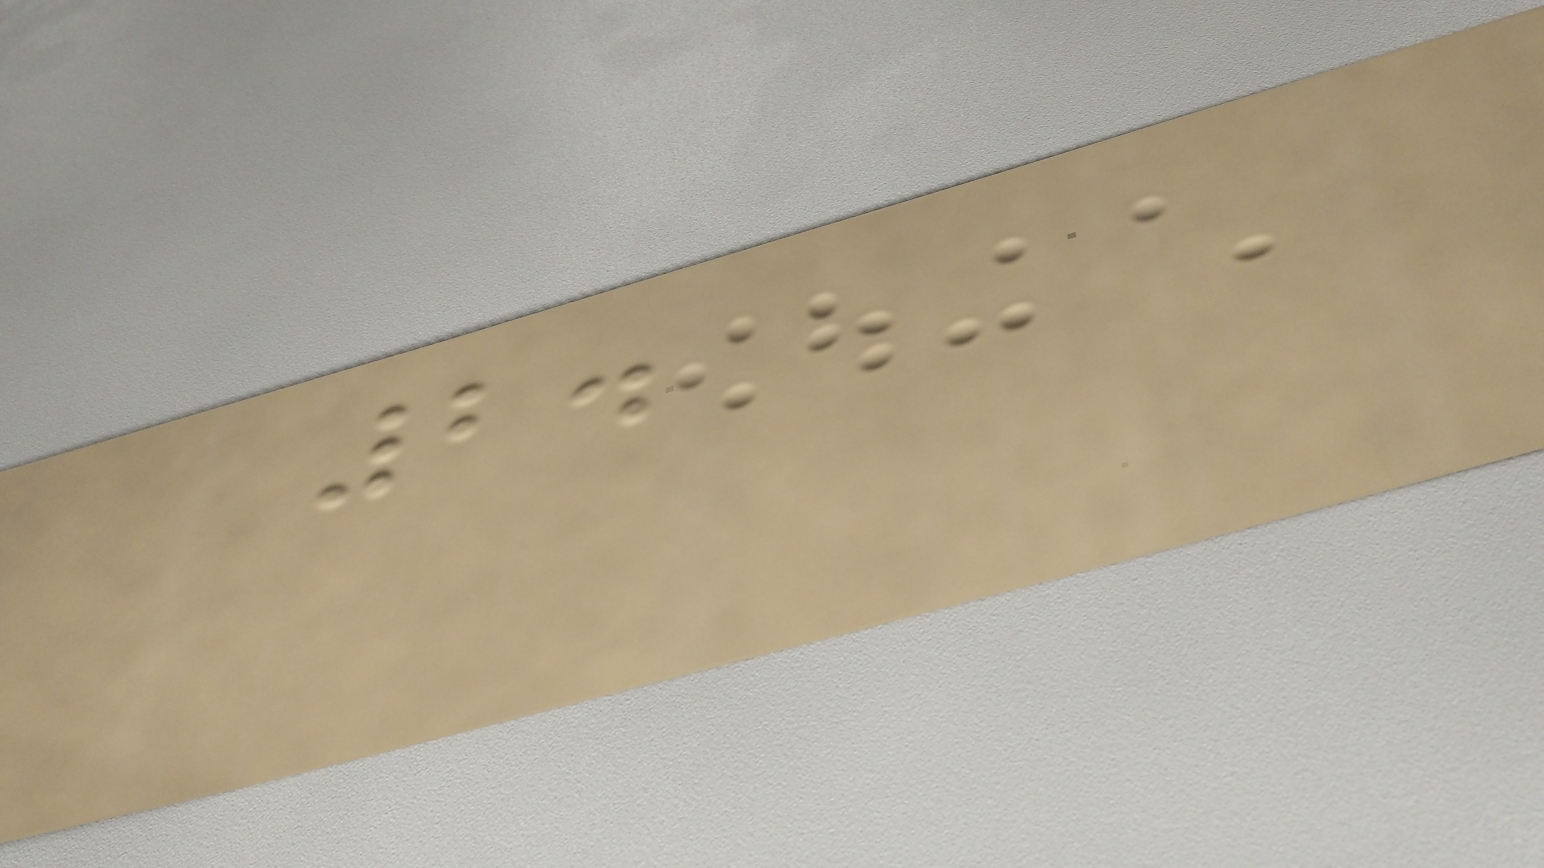2.
